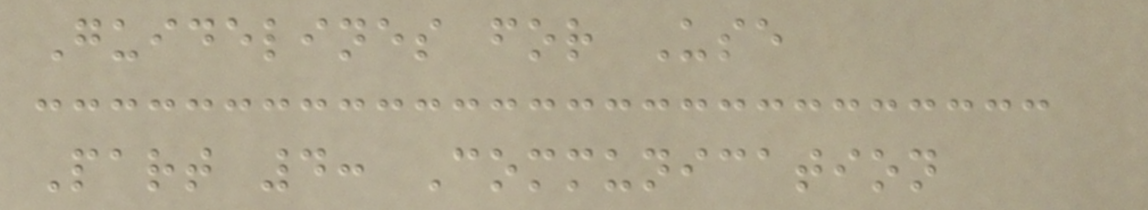Guidelines for Use
Part 4: Communication
